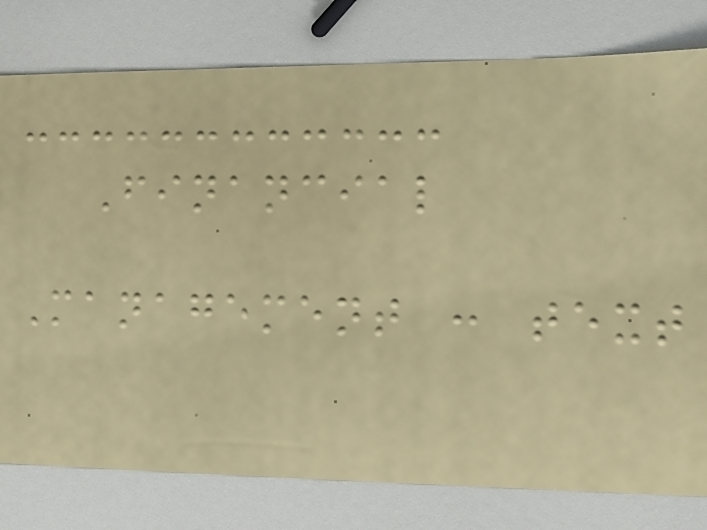Financial
Management : text
